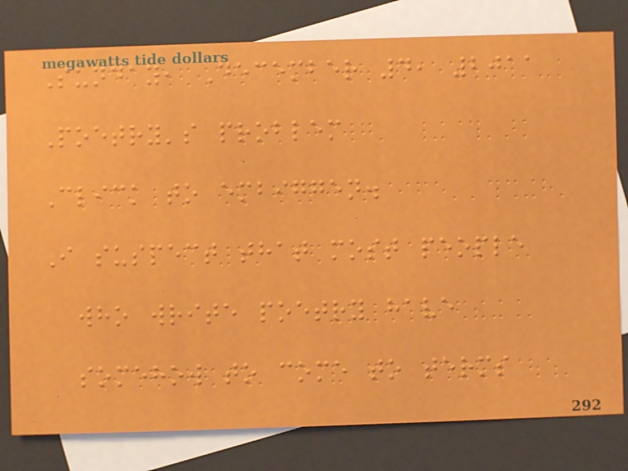Sunday, December 4, 2011
Poetry's problem
Click to embiggen.
I suspect that most people
who write poetry have
somehow to come to terms
